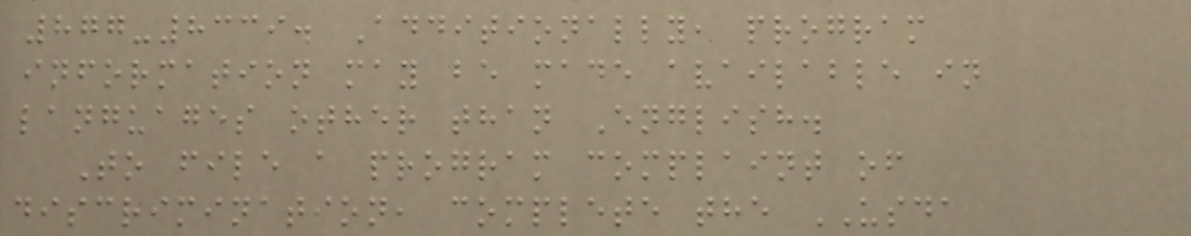877-8339. Additionally, program
information may be made available in
languages other than English.
To file a program complaint of
discrimination, complete the USDA
